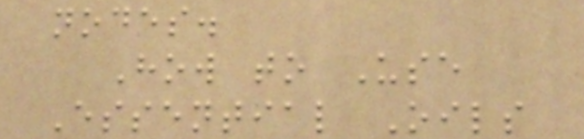nodes.
How to Use
Essential Oils
